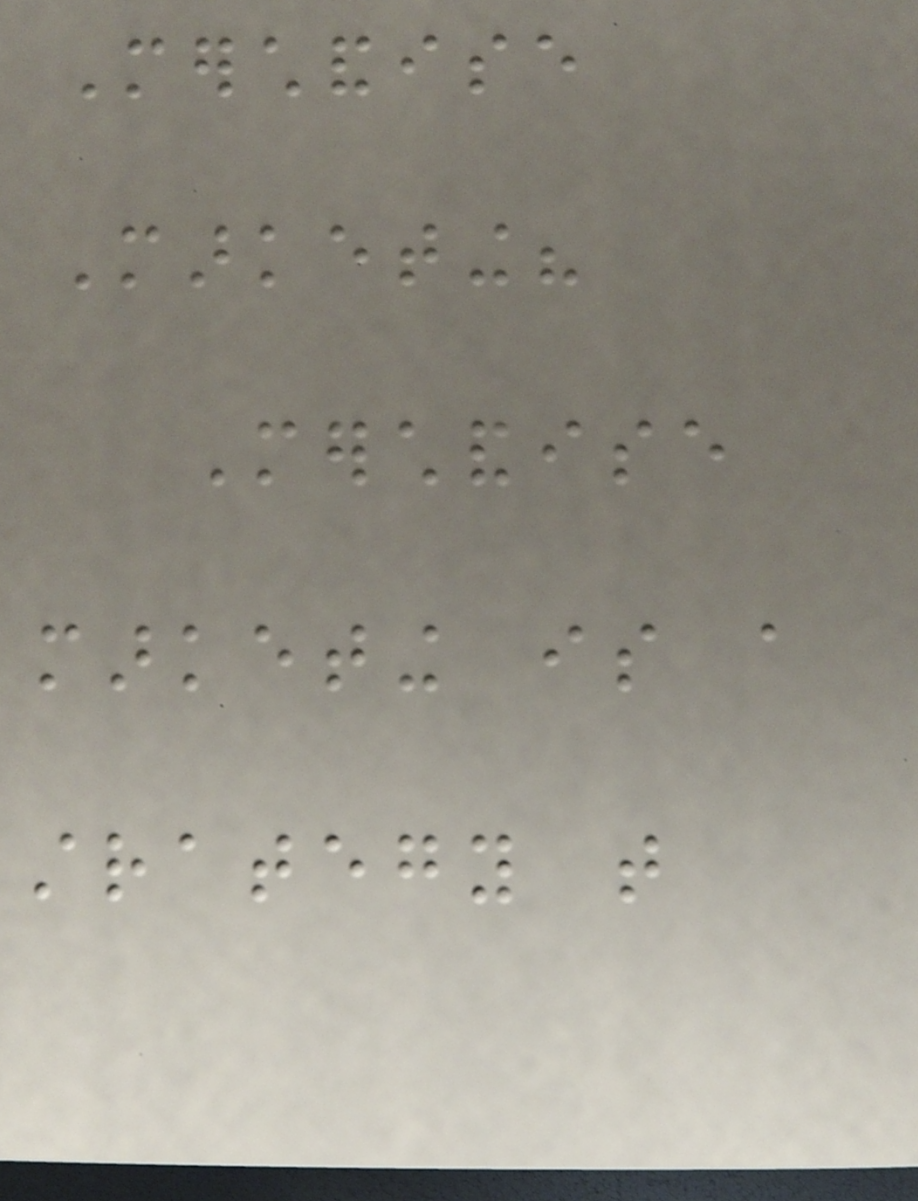Merchandise
Marketing?
Merchandise
marketing is a
strategy that
